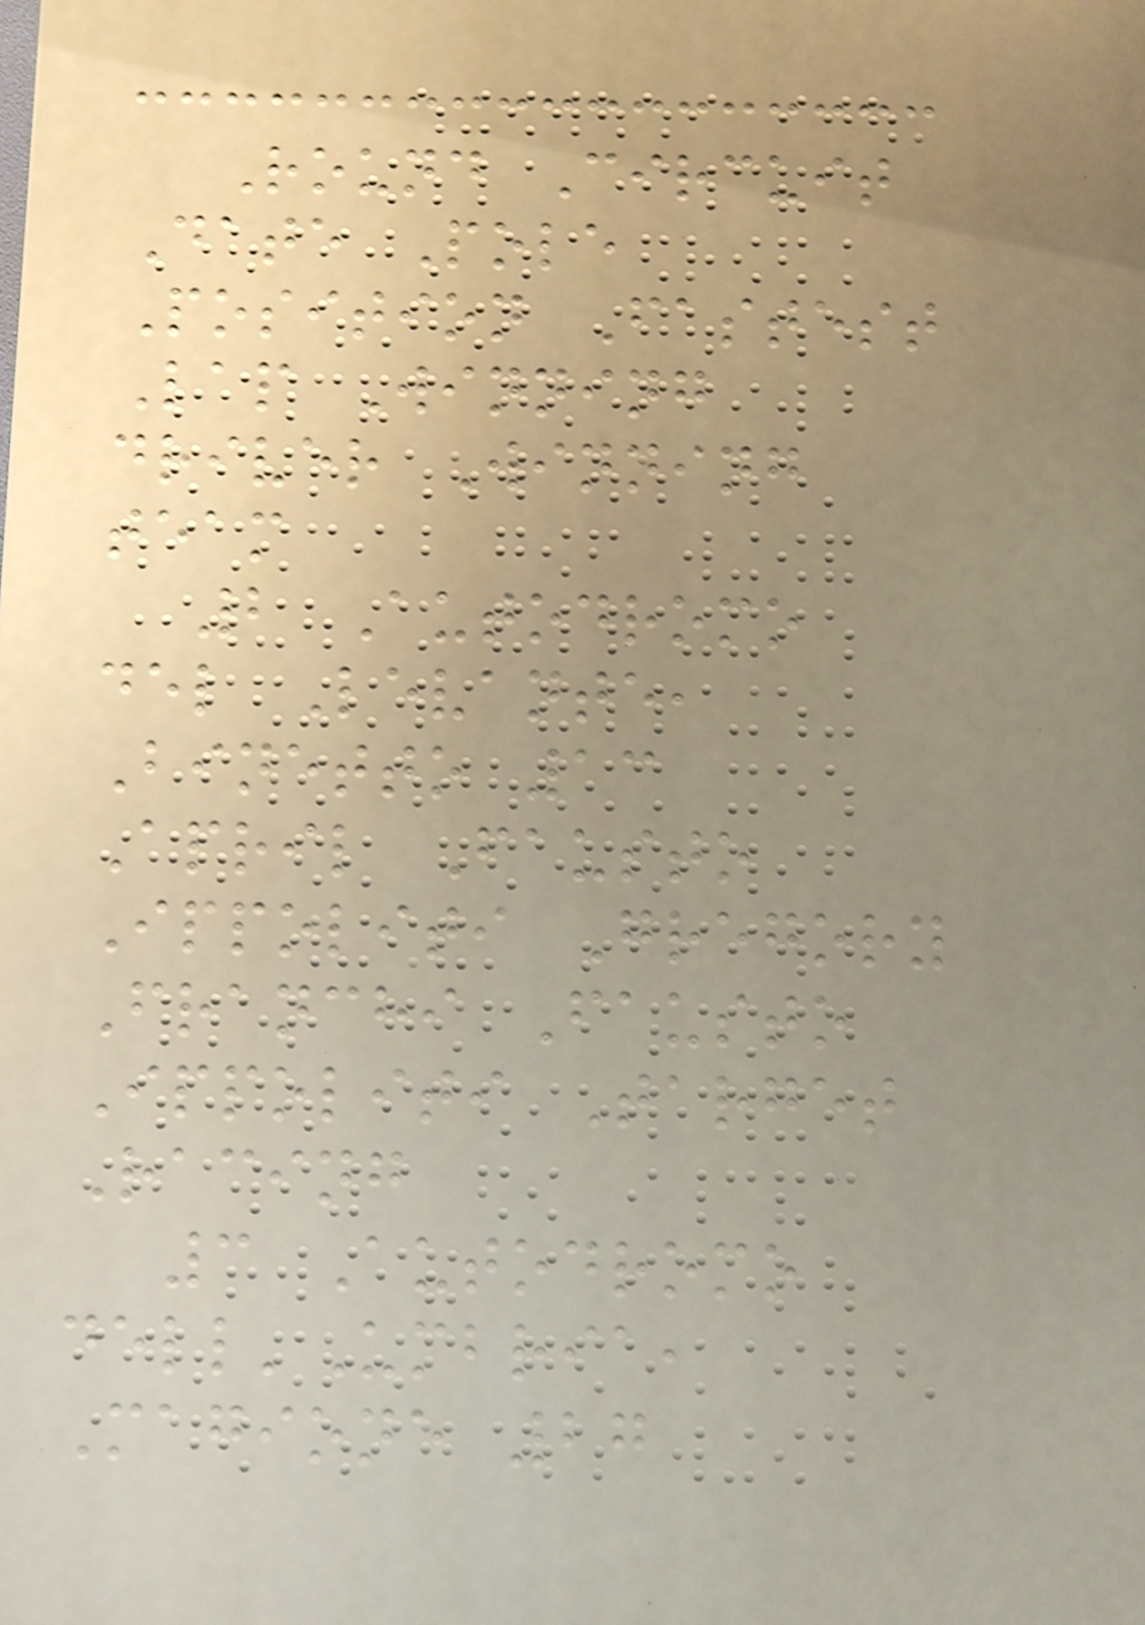Round Circuit
Date Pole
Position Fastest
Lap Winning
driver Winning
team
2 Autodromo
del Levante,
Binetto 13
April Fausto
Ippoliti Gregory
Franchi Fausto
Ippoliti Target
Racing
3 Autodromo
dell'Umbria,
Magione 27
